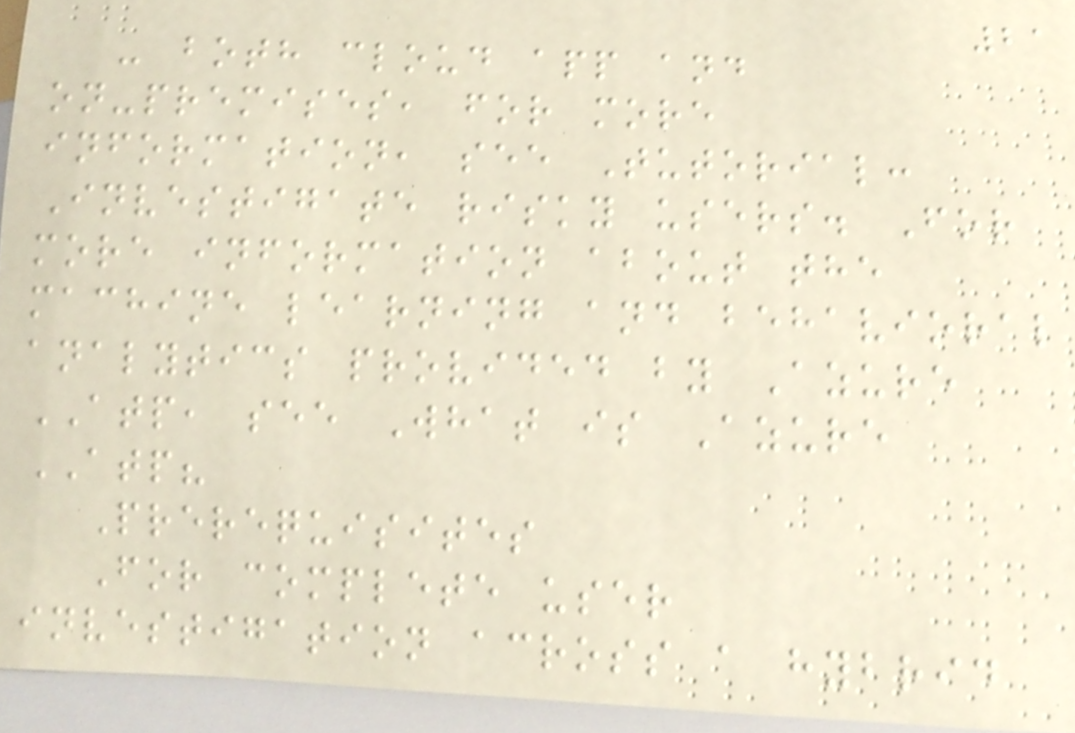21
- both cloud app and
on-premises, for more
information, see Tutorial:
Investigate risky users. For
more information about the
machine learning and behavioral
analytics provided by Azure
ATP, see What is Azure
ATP?
Prerequisites
For complete user
investigation across a hybrid
